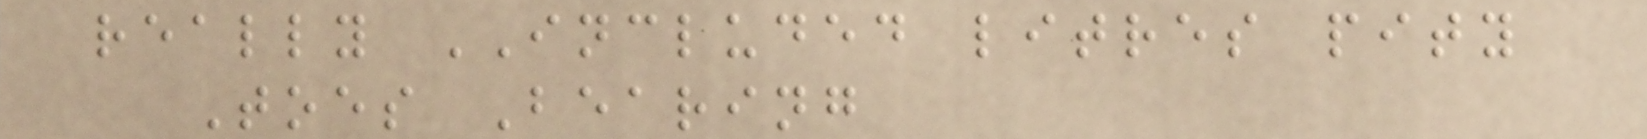really INCLUDED litres pity
Toes Bearing
